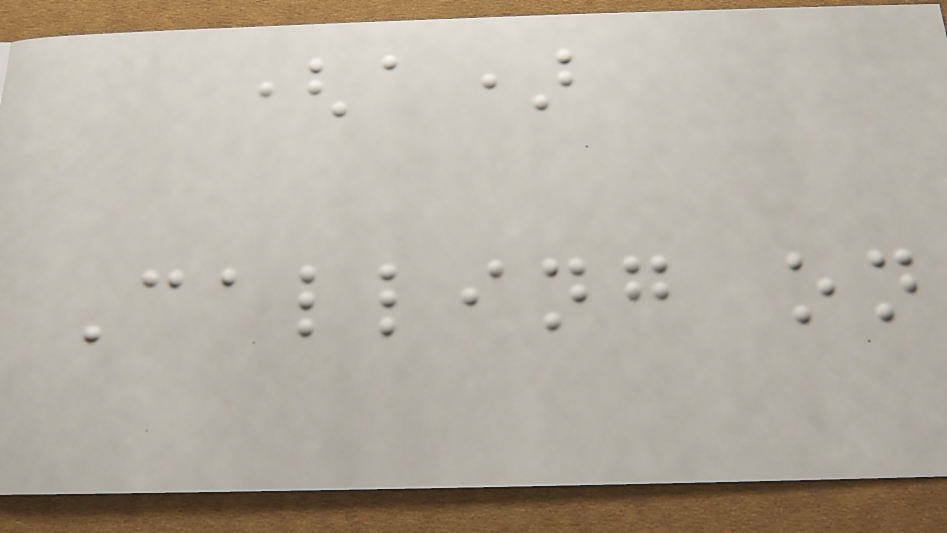(a)
Calling on
